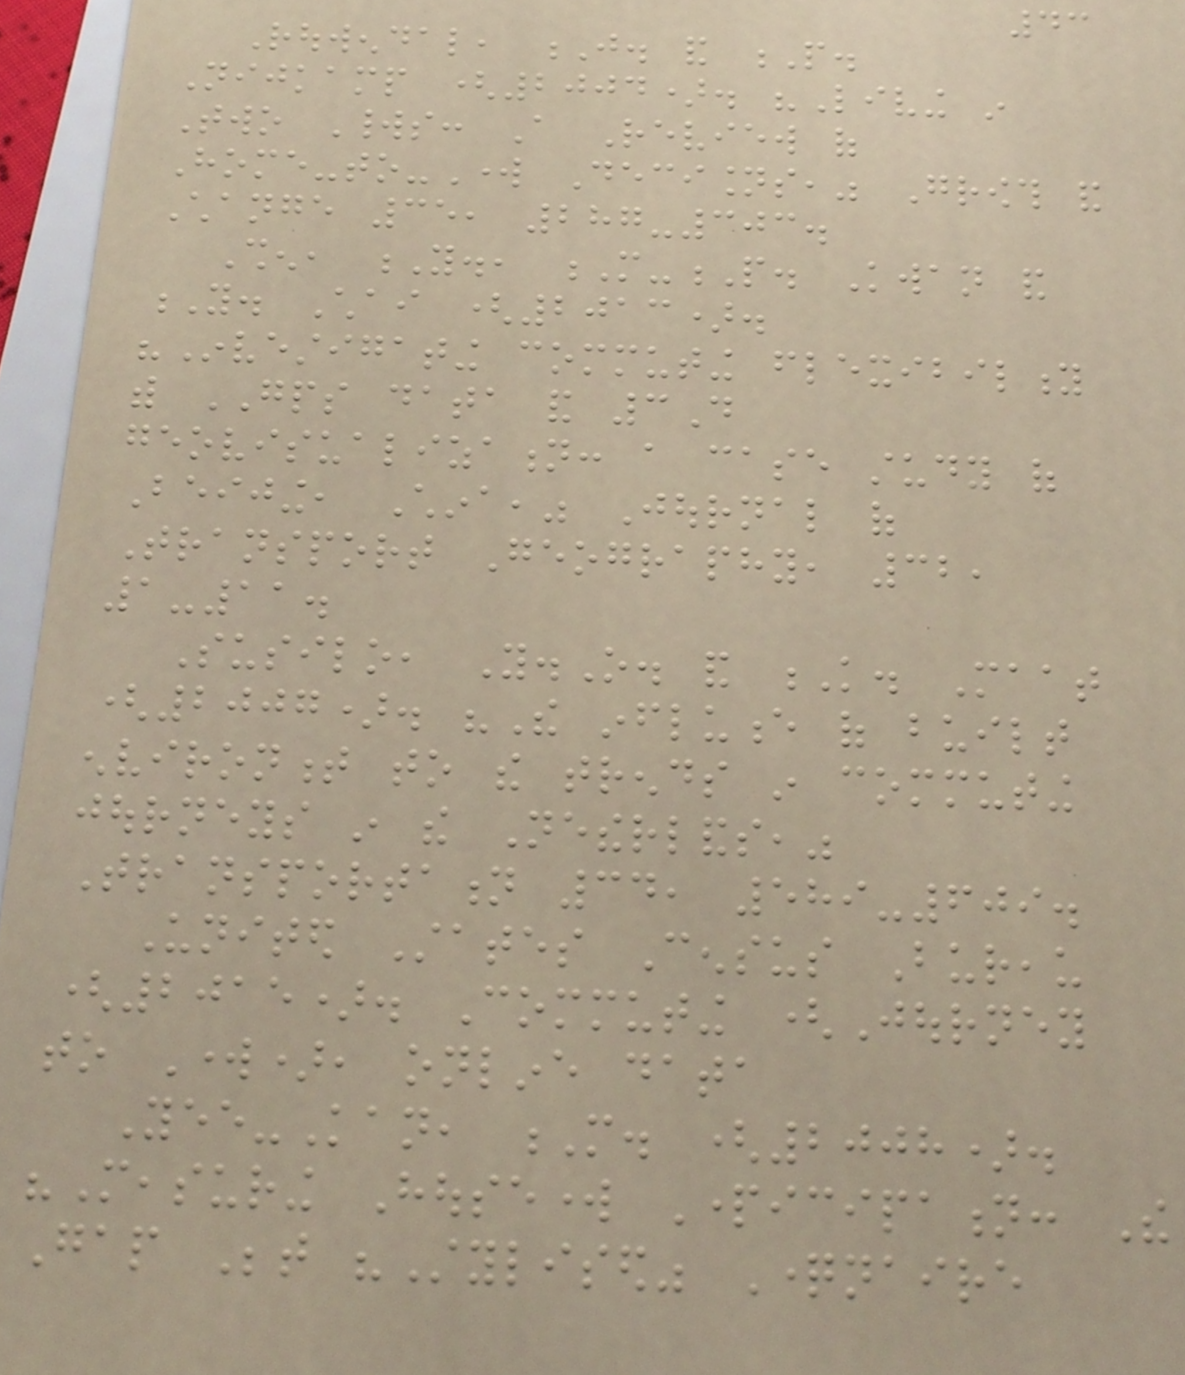43
Rouwendal, J. and P.
Nijkamp (2004). "Living in
Two Worlds: A Review of
Home-to-Work Decisions," Growth and
Change 35, 287-303.
Shen, Y., M-P. Kwan and
Y. Chai (2013).
"Investigating commuting flexibility
with GPS data and 3D
geovisualization: a case study of
Beijing, China," Journal of
Transport Geography, 32,
1-11.
Susilo, Y.O. and K. Maat
(2007). "The influence of built
environment to the trends in commuting
journeys in the Netherlands,"
Transportation 34, 589-609.
United States Census Bureau
(2015). Commuting (Journey
to Work), online data
Yee-Kan, M. (2008).
"Measuring Housework Participation: The
Gap Between "Stylised" Questionnaire
